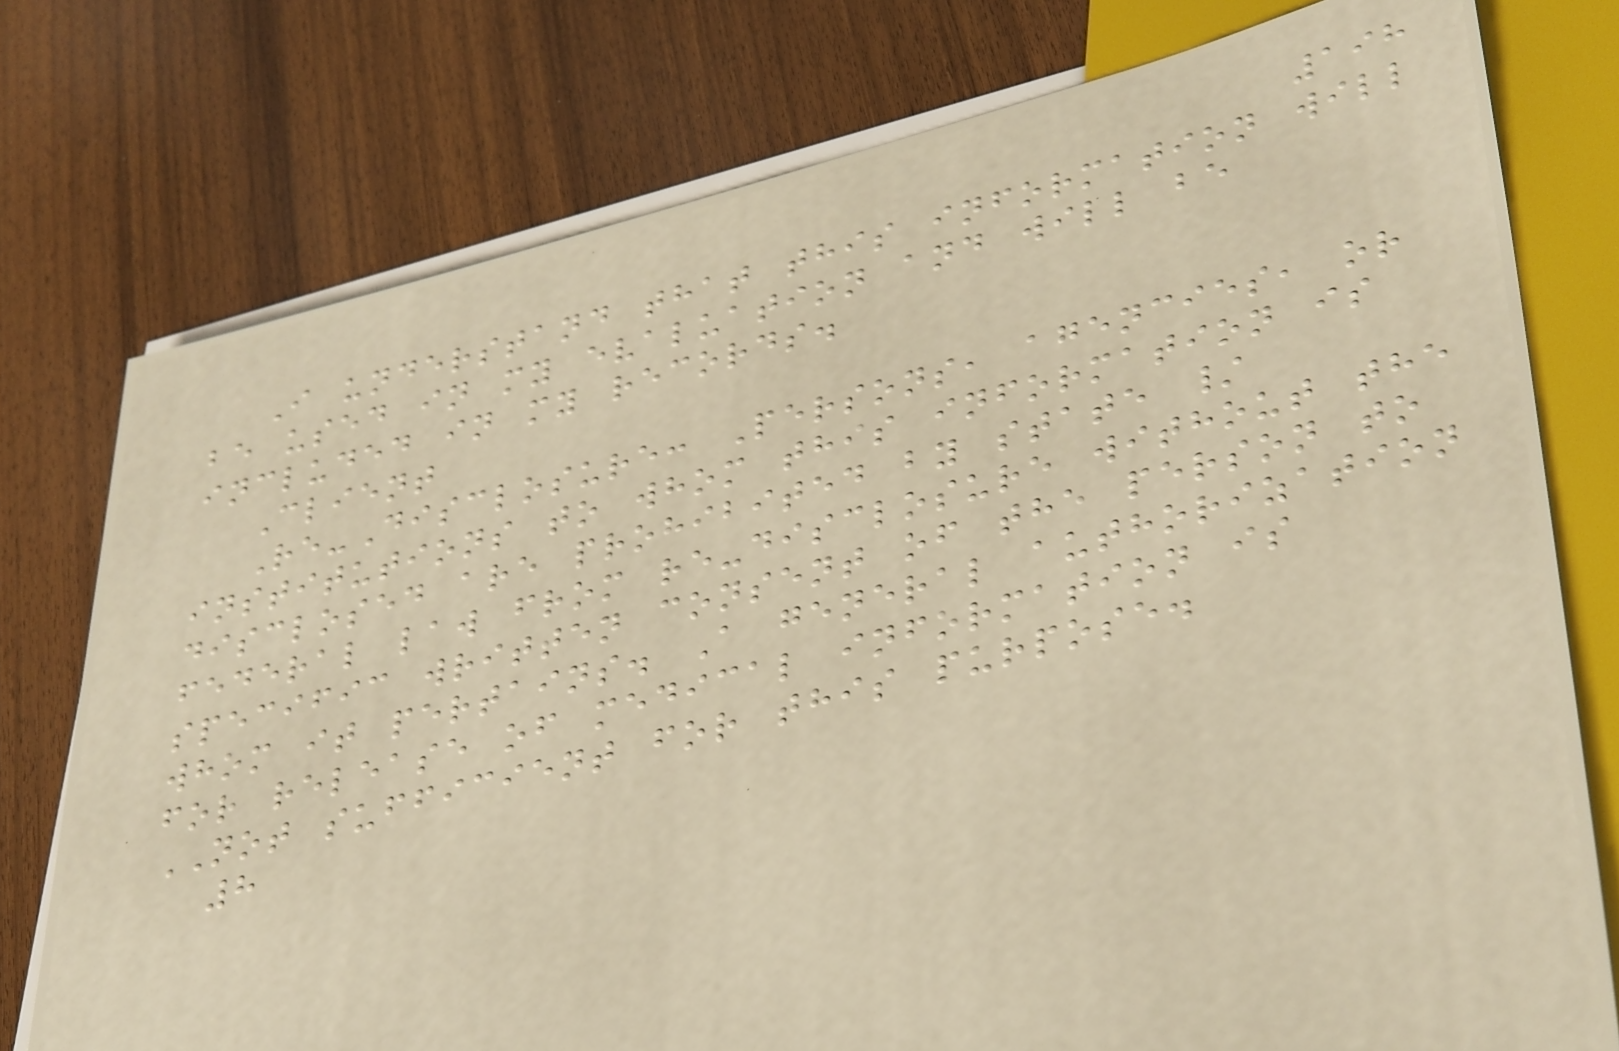198
I understand that this information will
be used in my evaluation and will be
included in my records.
Client
Re-Disclosure: Persons, agencies, or
institutions to whom this information is
disclosed are prohibited by state /
federal law from re-disclosure without the
specific written consent of the person to
whom it pertains. A general authorization
for release of medical information is
NOT sufficient for this purpose.
8
